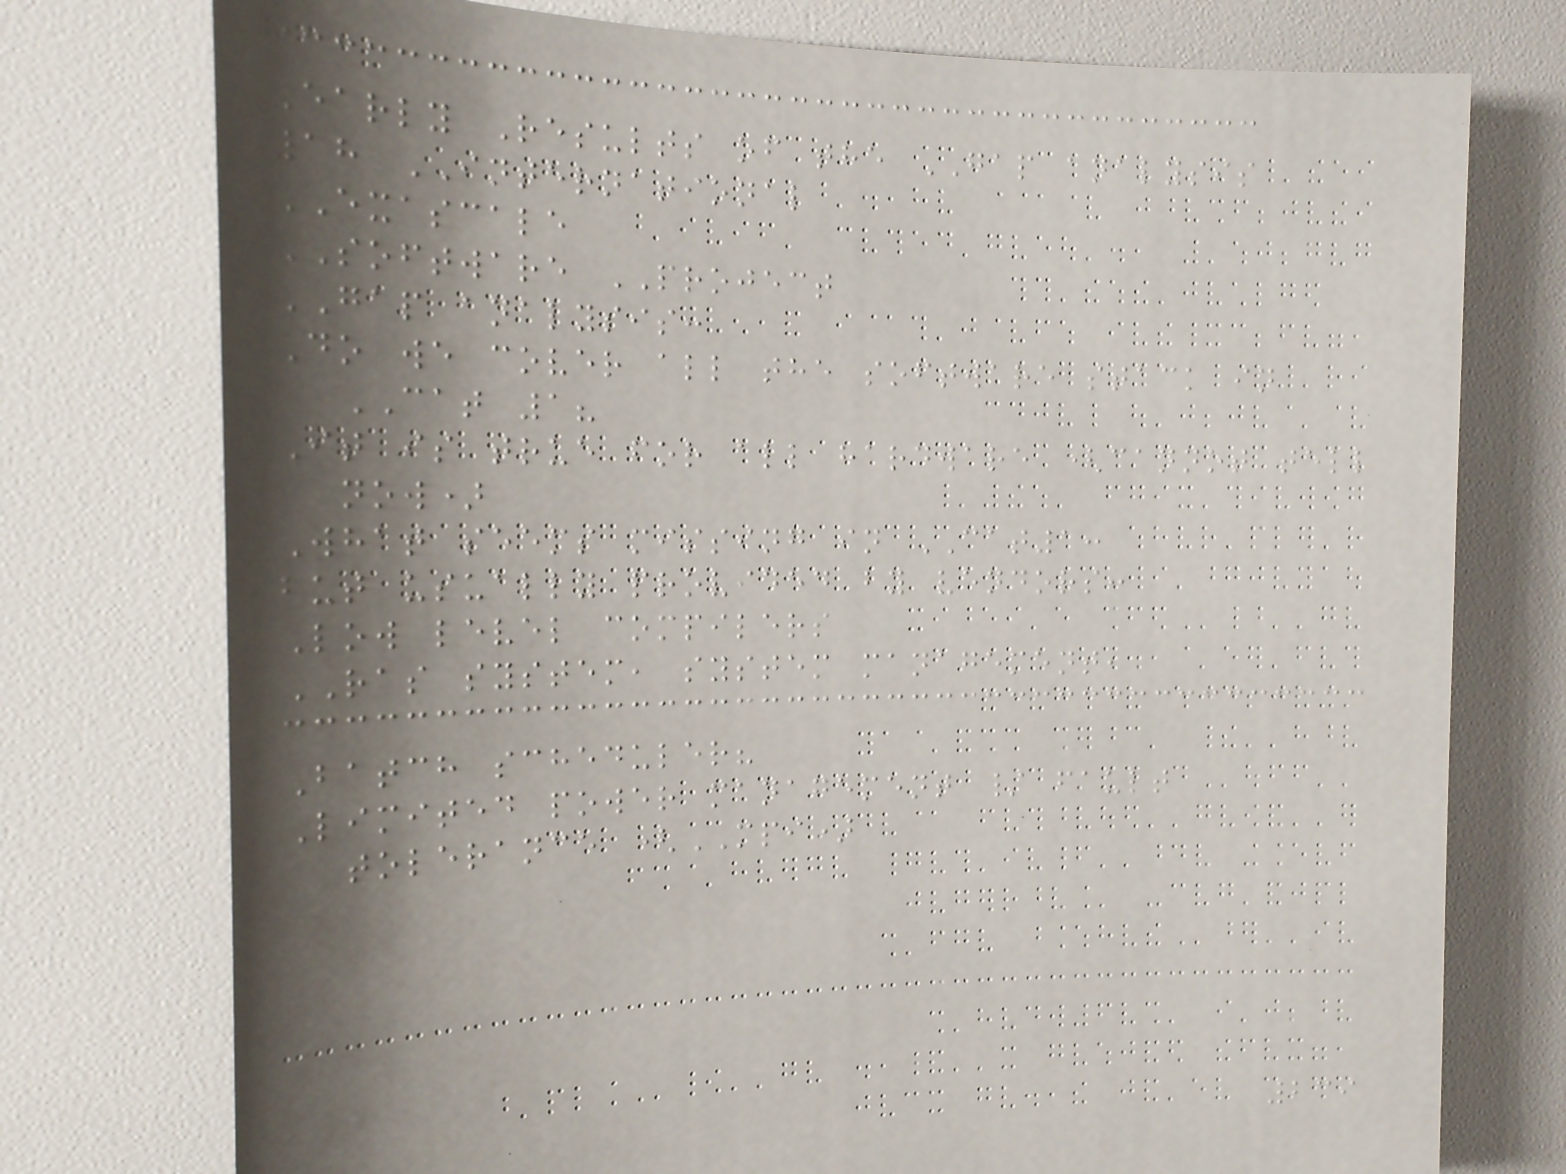Early Results of the GAP analysis
18 INTERNATIONAL
EXASCALE
SOFTWARE PROJECT
GAP analysis:
Do we cover all the software stack in
CAT 1?
It is true for all hardware (cannot tell
now)
What seems missing in CAT1:
but usually provided by vendors:
Low level compilers
RAS system, system management,
Batch scheduler?
Limited power management / fault
tolerance (MPI)
239
